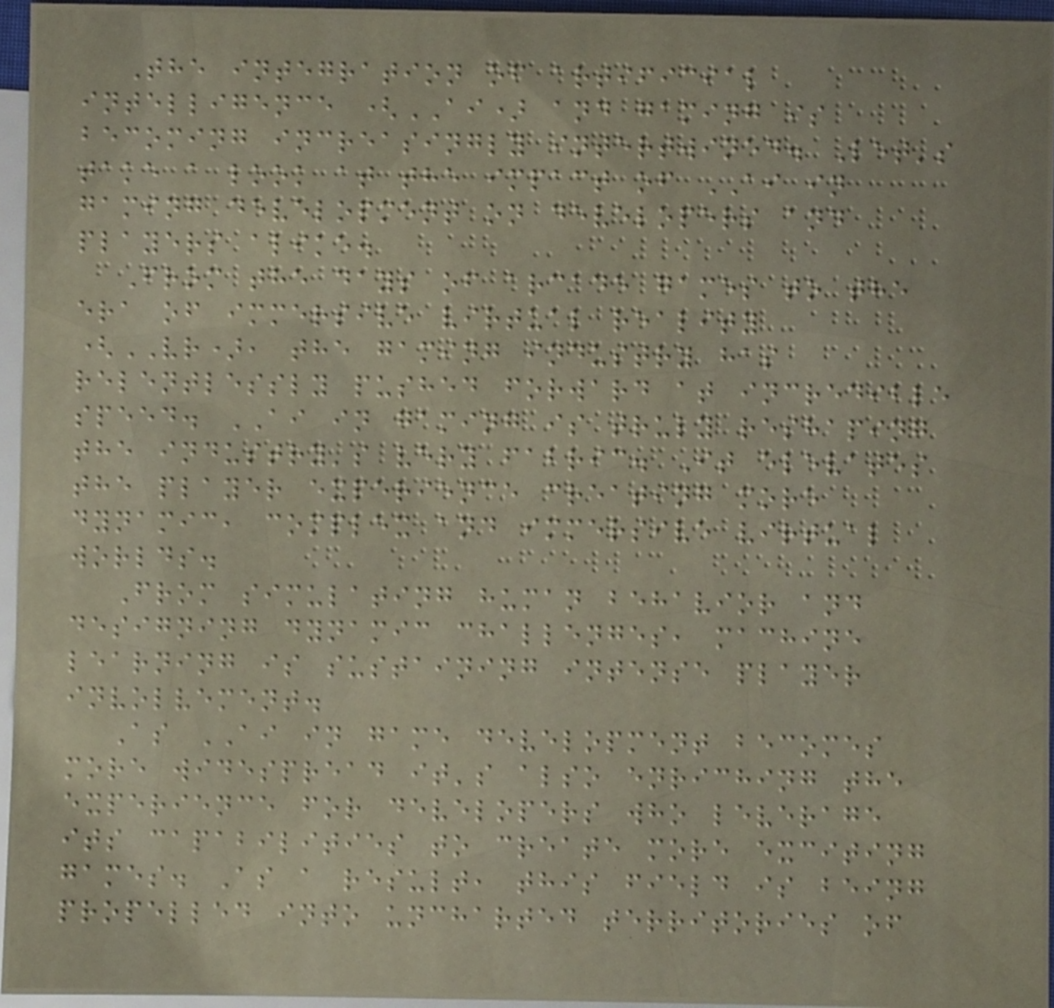The integration of artificial
intelligence (AI) and gaming is
becoming increasingly intertwined. Let's
take a look at the impact of AI in
gaming development on developers and
players alike.
From the days of arcade games to the
era of immersive virtual reality
(VR), the gaming industry has
relentlessly pushed forward at incredible
speed. AI in gaming is truly reshaping
the industry's very fabric. It elevates
the player experience creating more
dynamic, complex and immersive virtual
worlds.
From simulating human behavior and
designing dynamic challenges, machine
learning is sustaining intense player
involvement.
As AI in game development becomes
more widespread it's also enriching the
experience for developers who leverage
its capabilities to create more exciting
games. As a result, this field is being
propelled into uncharted territories of
